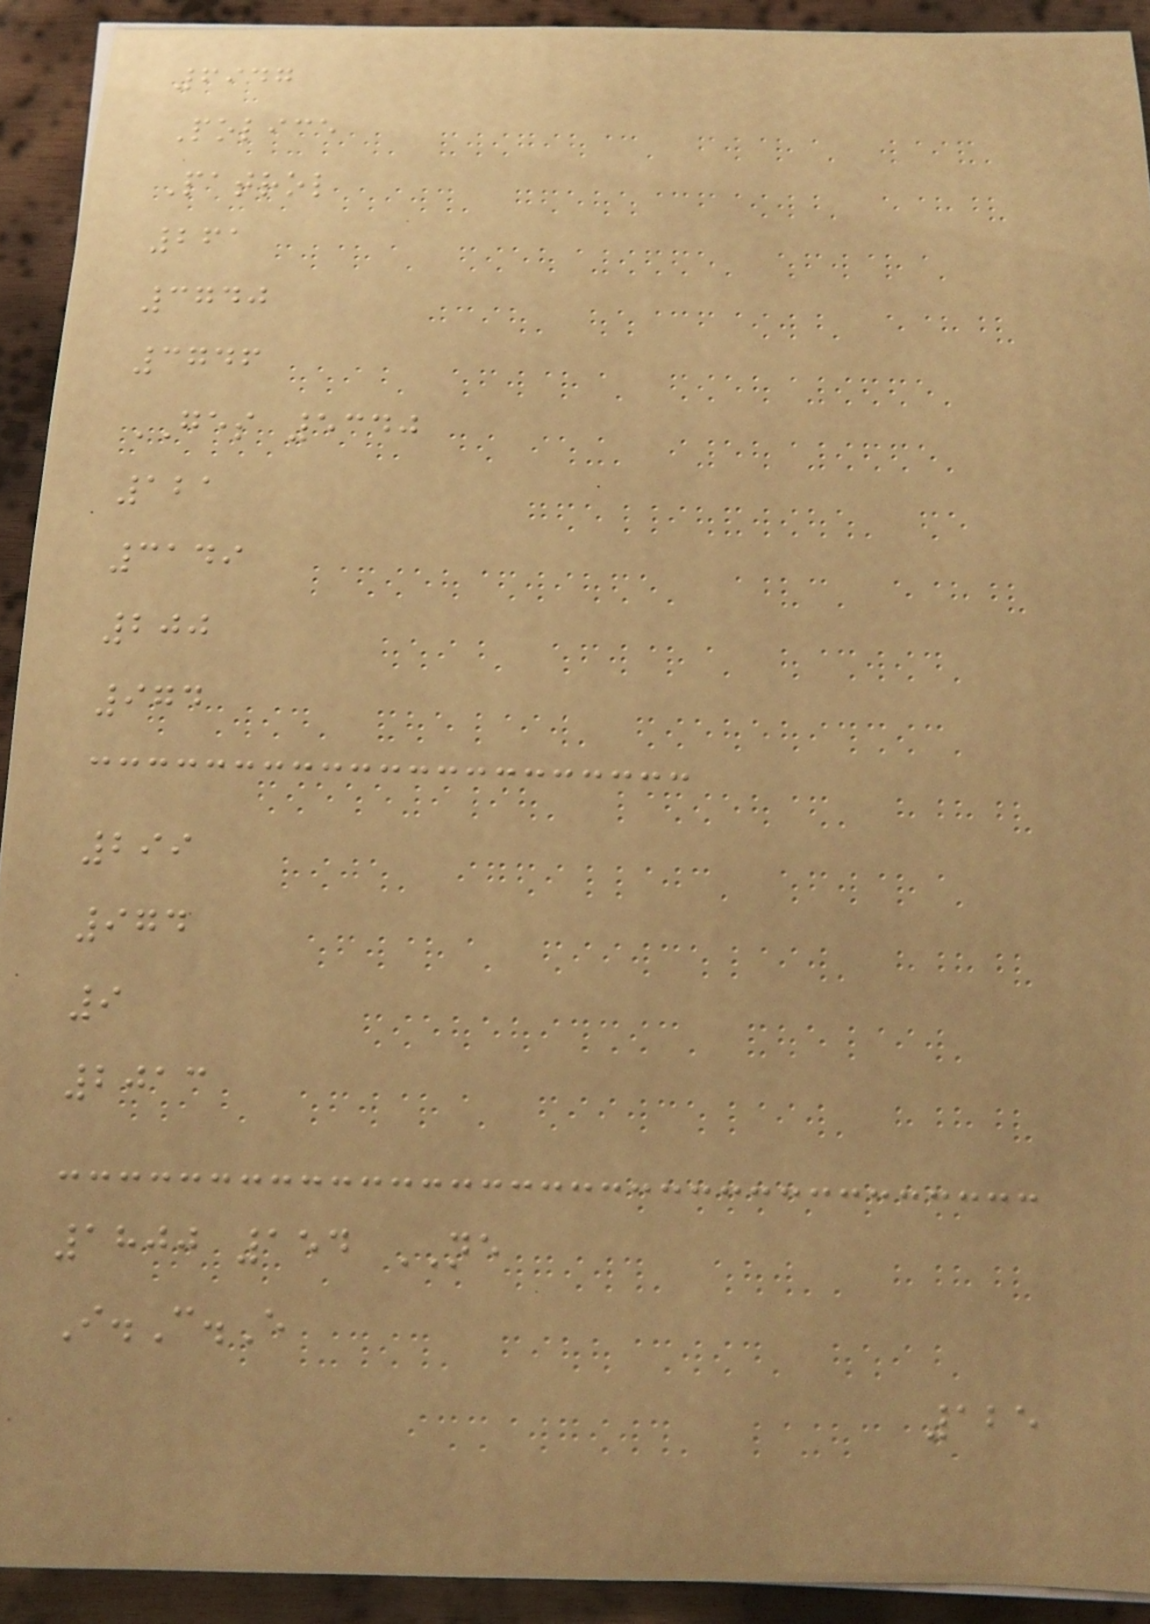6947
Police
Patrol
261
3740
3746
GES 5340
121
3149
200
974
299
974
9
2013
1800 154 NE
I.C.E
125
